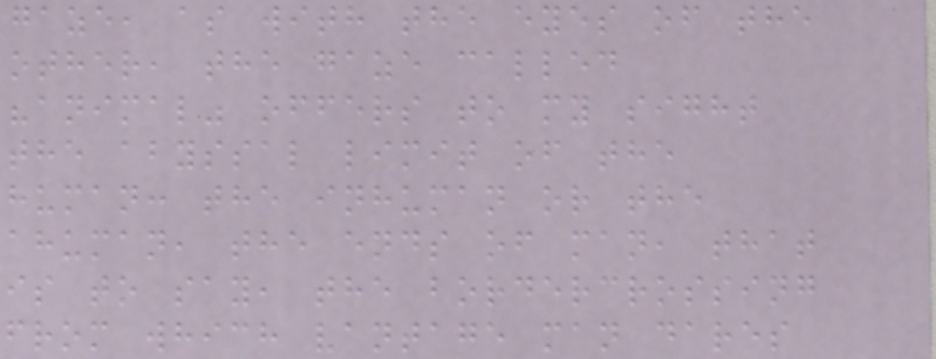gaze, as with the eyes of the
other, the gaze called
"animal" offers to my sight
the abyssal limit of the
human: the inhuman or the
ahuman, the ends of man, that
is to say, the bordercrossing
from which vantage man dares
